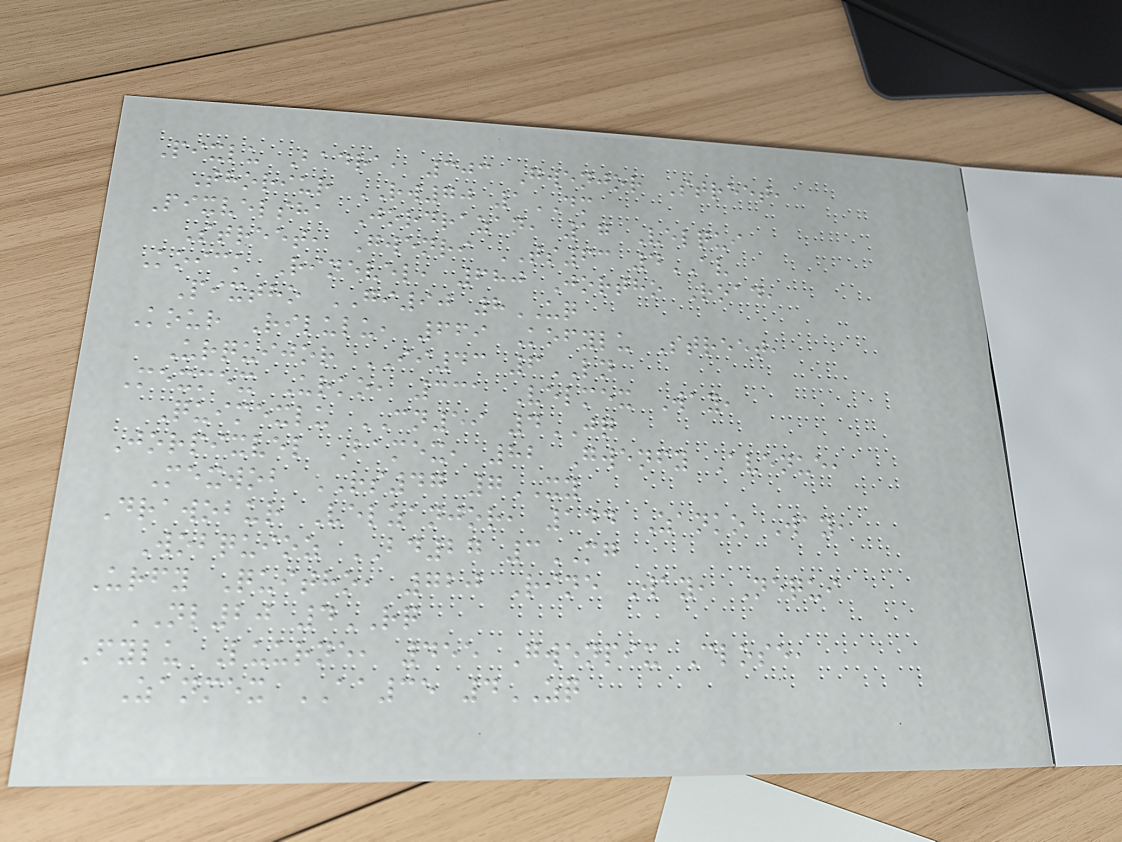Pixlu Badra, 303 Gwenjor Street,
Thoriur RW70 1DM
Pixvelsha Jordrazan, 17 Velqui
Street, Gwenri TS63 4AV
Koick Rinevel, 680 Jortho Road,
Pixtho GI90 8UQ
Kour Rilulu, 669 Kofylu Street,
Urquijor II43 6LN
Mexmex Urko, 331 Velmex Way,
Quimexlu CN59 4JQ
Jorpixvel Bamex, 82 Gwenfy Avenue,
Mexwob RS47 7XY
Drawobur Velzanjor, 144 Zanko Way,
Wobquioz BD27 3MG
Urfy Quitho, 720 Rine Way, Nequi
NL20 4RQ
Fylu Luurne, 455 Gwenpix Close,
Zanmex AA35 4ZQ
